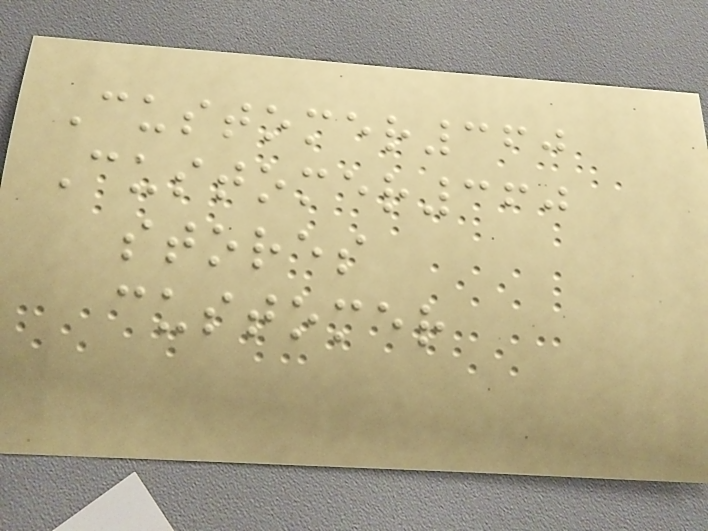Customer360
Customer360
stores
customer
